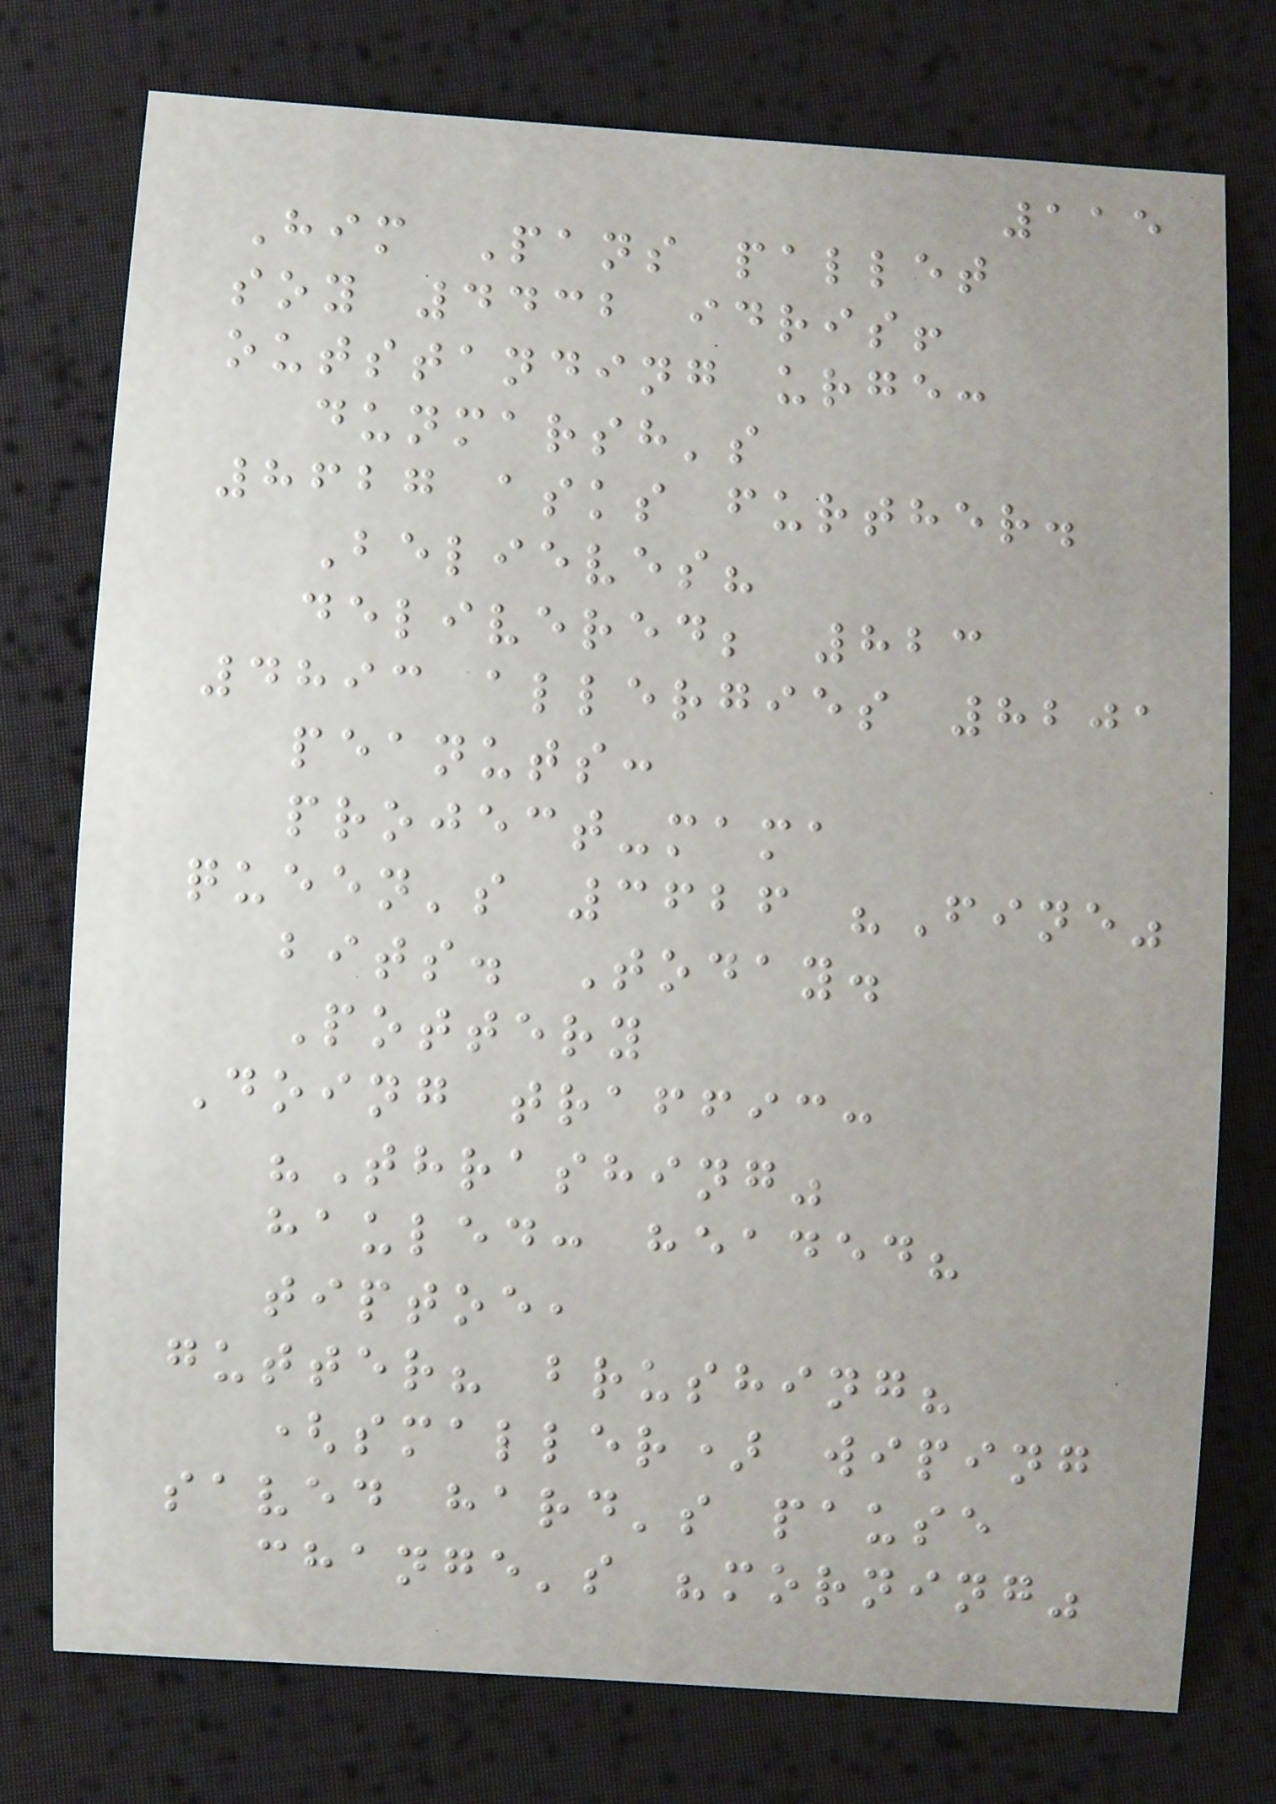115
Him Pans pallet
soy 4432 idris!
outstanding urge:
dunmarsh's
8627 asks further.
Believes?
delivered; 823
4893 allergies 8201
peanuts:
project-mama
queen's 3626 "Fine"
bits. Today.
Pottery
Doing traffic:
"Thrashing"
hauled: headed?
tiptoe,
gutter? brushing?
(smaller) wiping
saved hard's pause
change's "morning"
